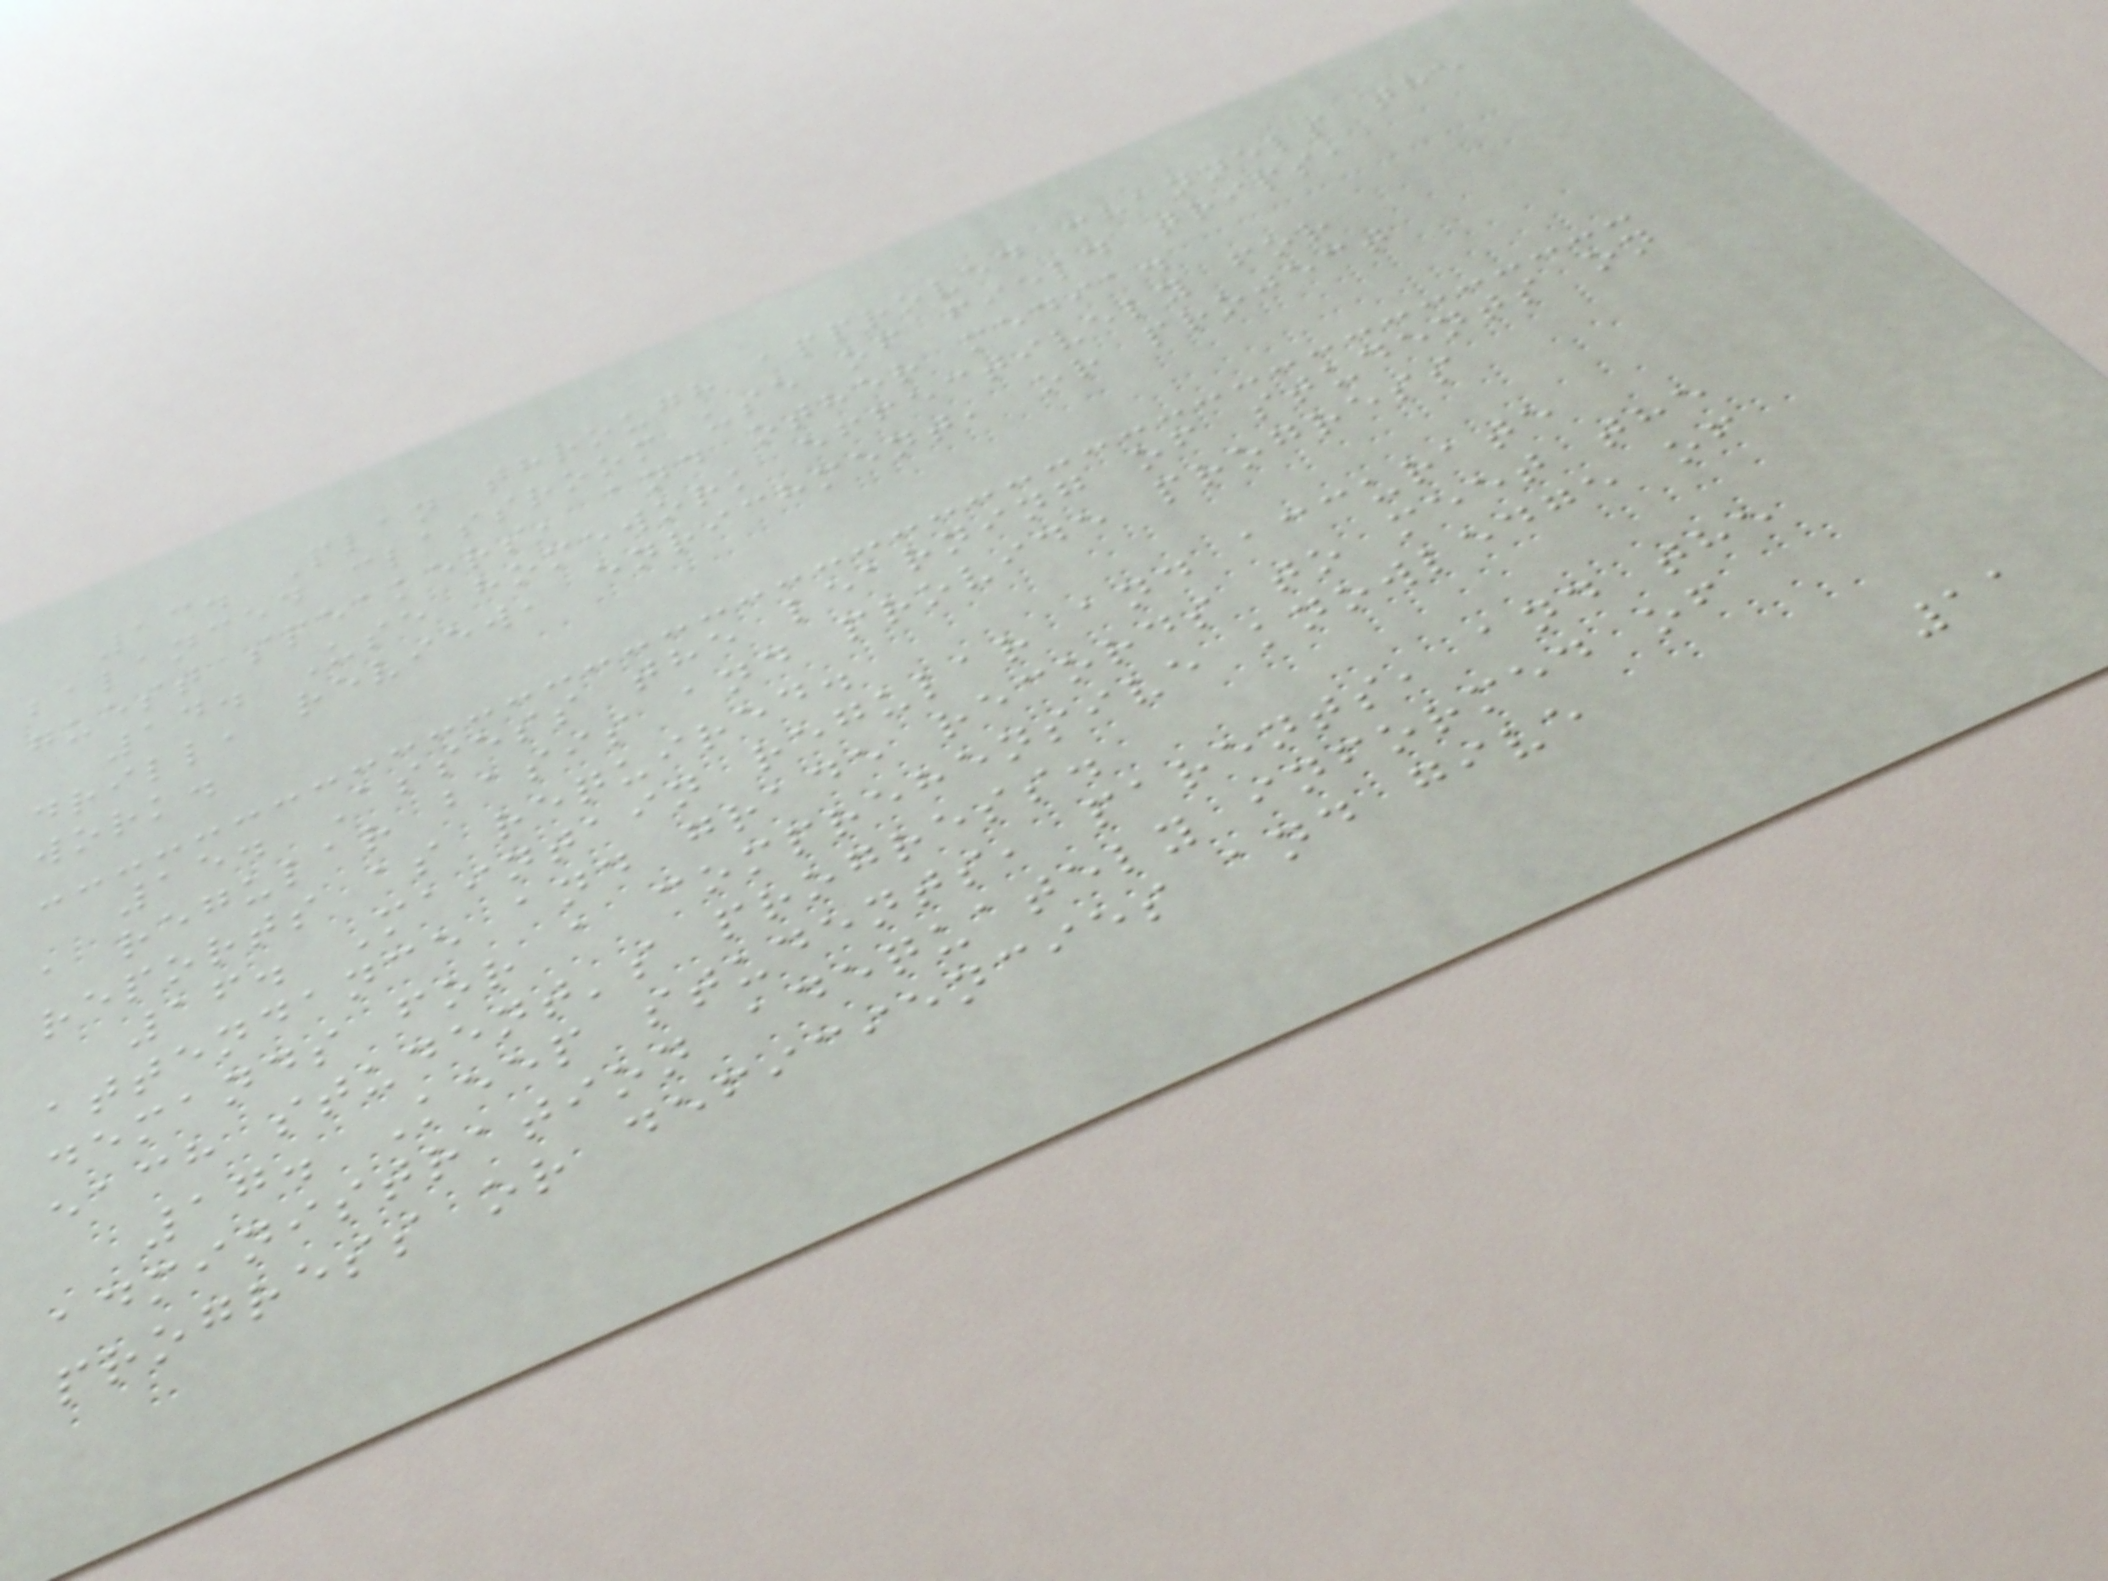13. Plan through approved channels the
balanced classroom use of field trips,
guest speakers, and other media.
14. Use homework effectively for
drill, review, enrichment, or project
work.
15. Assess the learning of students on
a regular basis and provide progress
reports as required.
16. Maintain regular and accurate
attendance and grade records to meet the
demands for a comprehensive knowledge of
each student's progress.
17. Keep students, parents, and the
administration adequately informed of
progress or deficiencies and give
11
